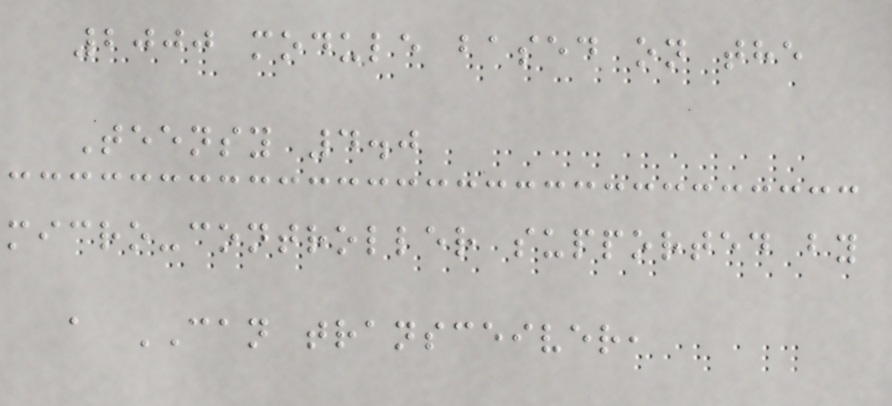2000 module based on the
Teensy 4.0
micro-controller supported by
a CAN transceiver,
